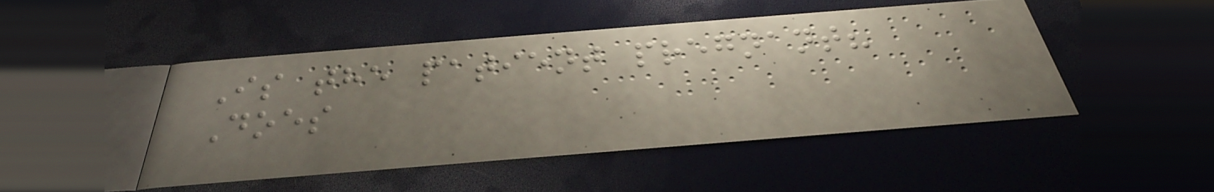Is the patient pregnant?
Does
